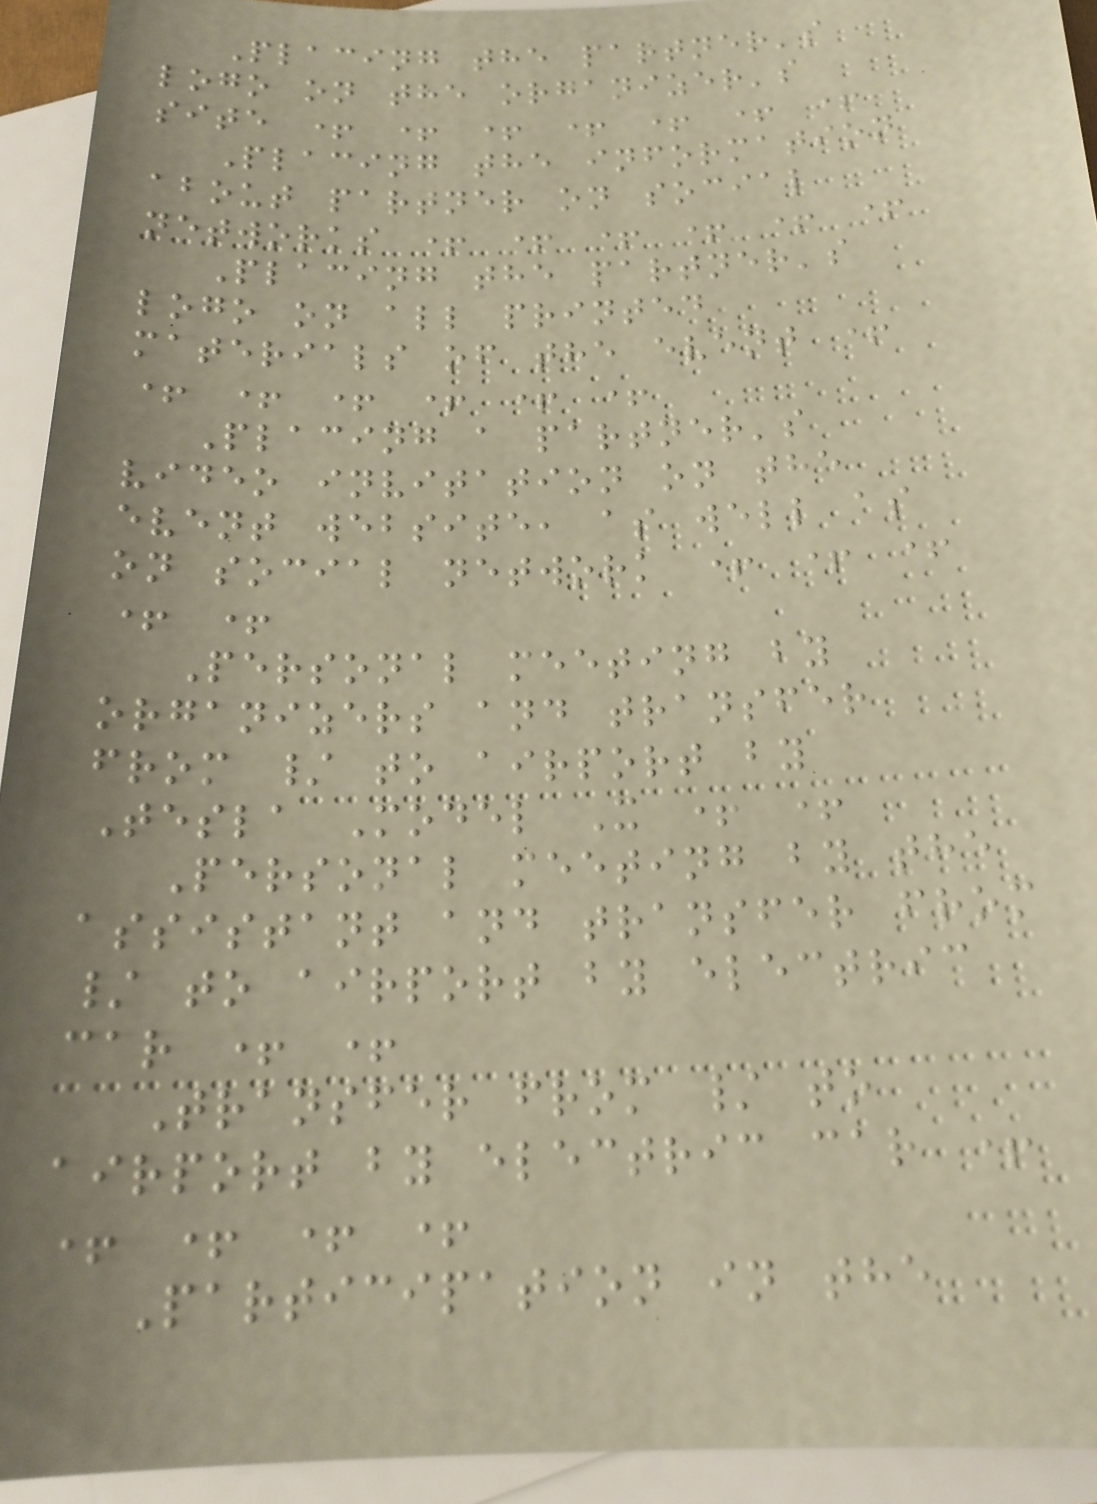Placing the partner's
logo on the organizer's
site + + + + + + +
Placing the information
about partner on social
networks + + + + + +
Placing the partner's
logo on all printed
materials of the event +
+ + + + + +
Placing a partner's
video invitation on the
event website, as well as
on social network + + +
+ +
Personal meeting by
organizers and transfer
from / to airport by
Tesla Model X + +
Personal meeting by the
assistant and transfer from
/ to airport by electric
car + +
Transfer from / to
airport by electric car +
+ + + +
Participation in the
